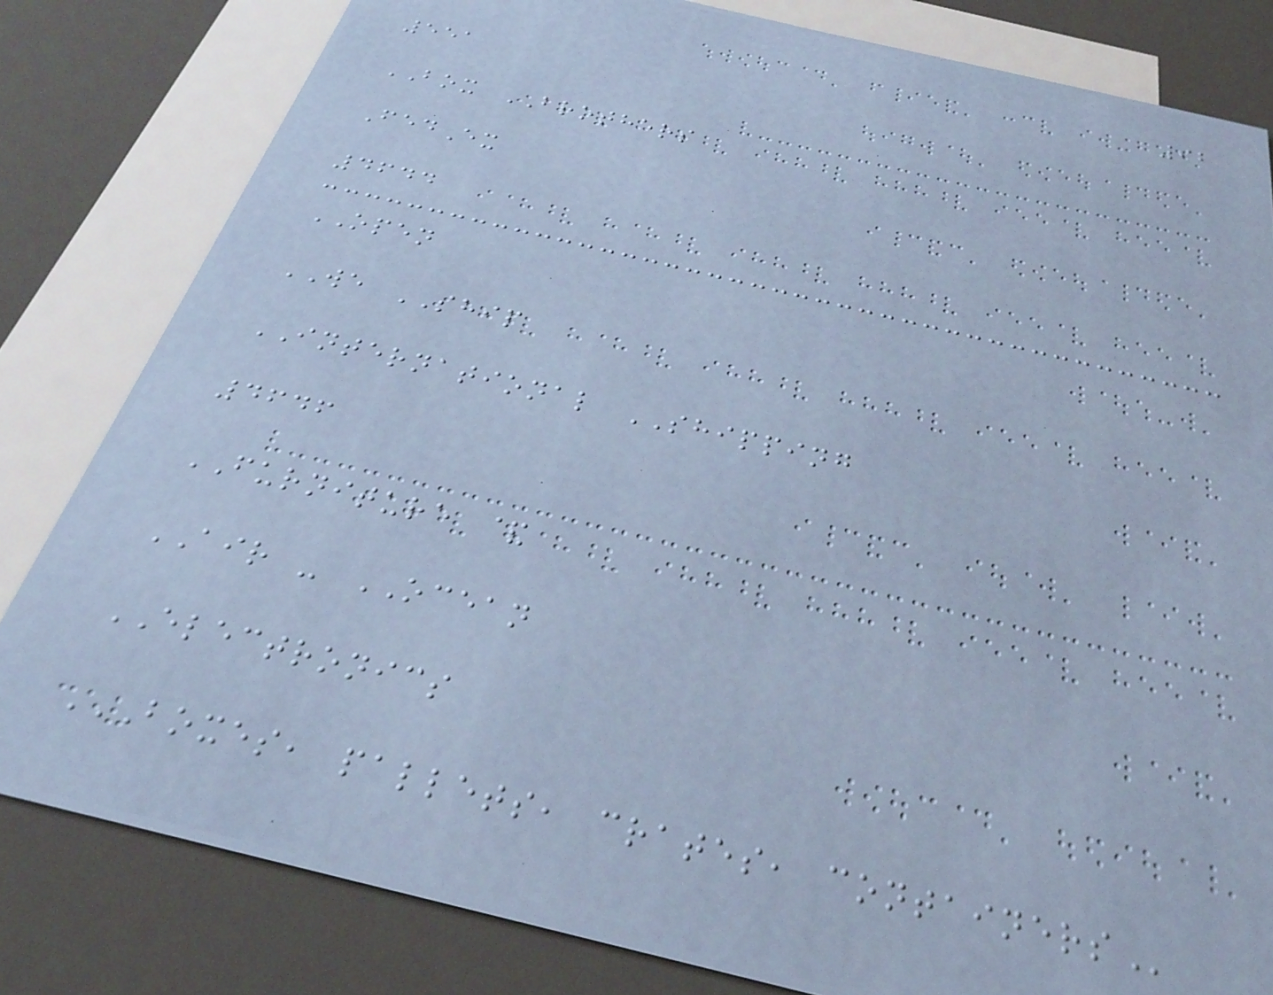92
551
BOX BROTHERS
FedEx
4644
OPEN
WE SHIP
INTERNATIONAL SHIPPING
4646
FURNITURE &
AIR - OCEAN
ELECTRONICS
BOXES, PALLETS, CRATES, CONTAINERS
